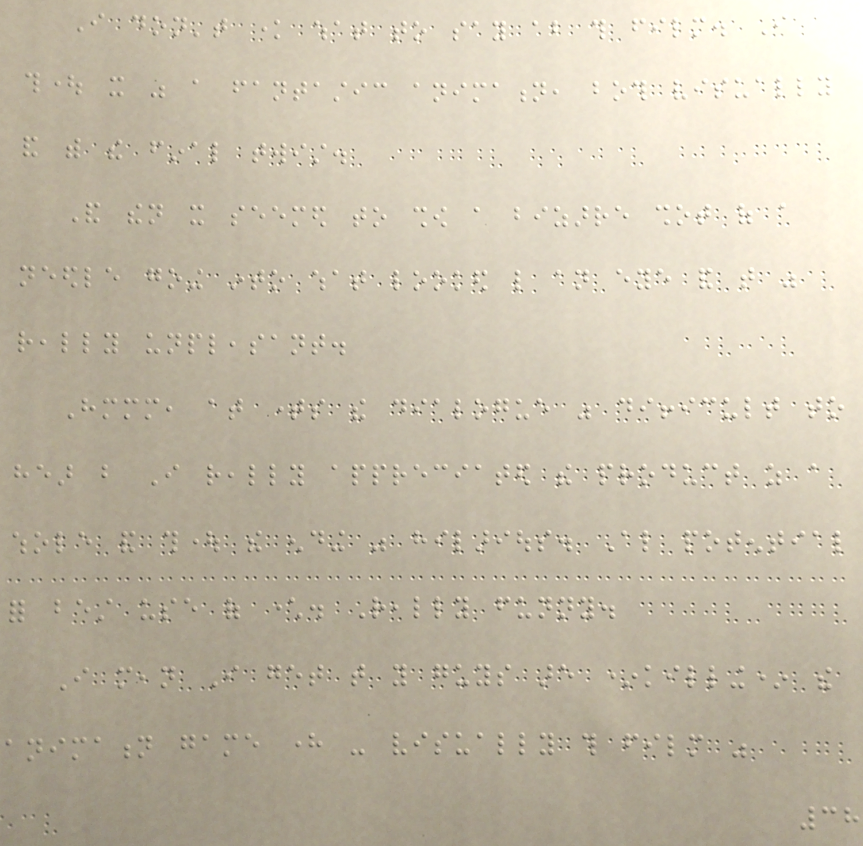I don't know what to say about this film. I
thought it was a fantastic animation, both visually
and with the final twist.
And then it seemed to show a bizarre shot of a
needle going into what looked like an eye and that was
really unpleasant.
Hmmm, at times the dialogue was difficult to
hear but I really appreciated the product as a
whole and thought the ending was hilarious. Also potential
for best use of character. Really funny.
I mean I get that you guys are *killing* the
animation game here - visually this film was
38
